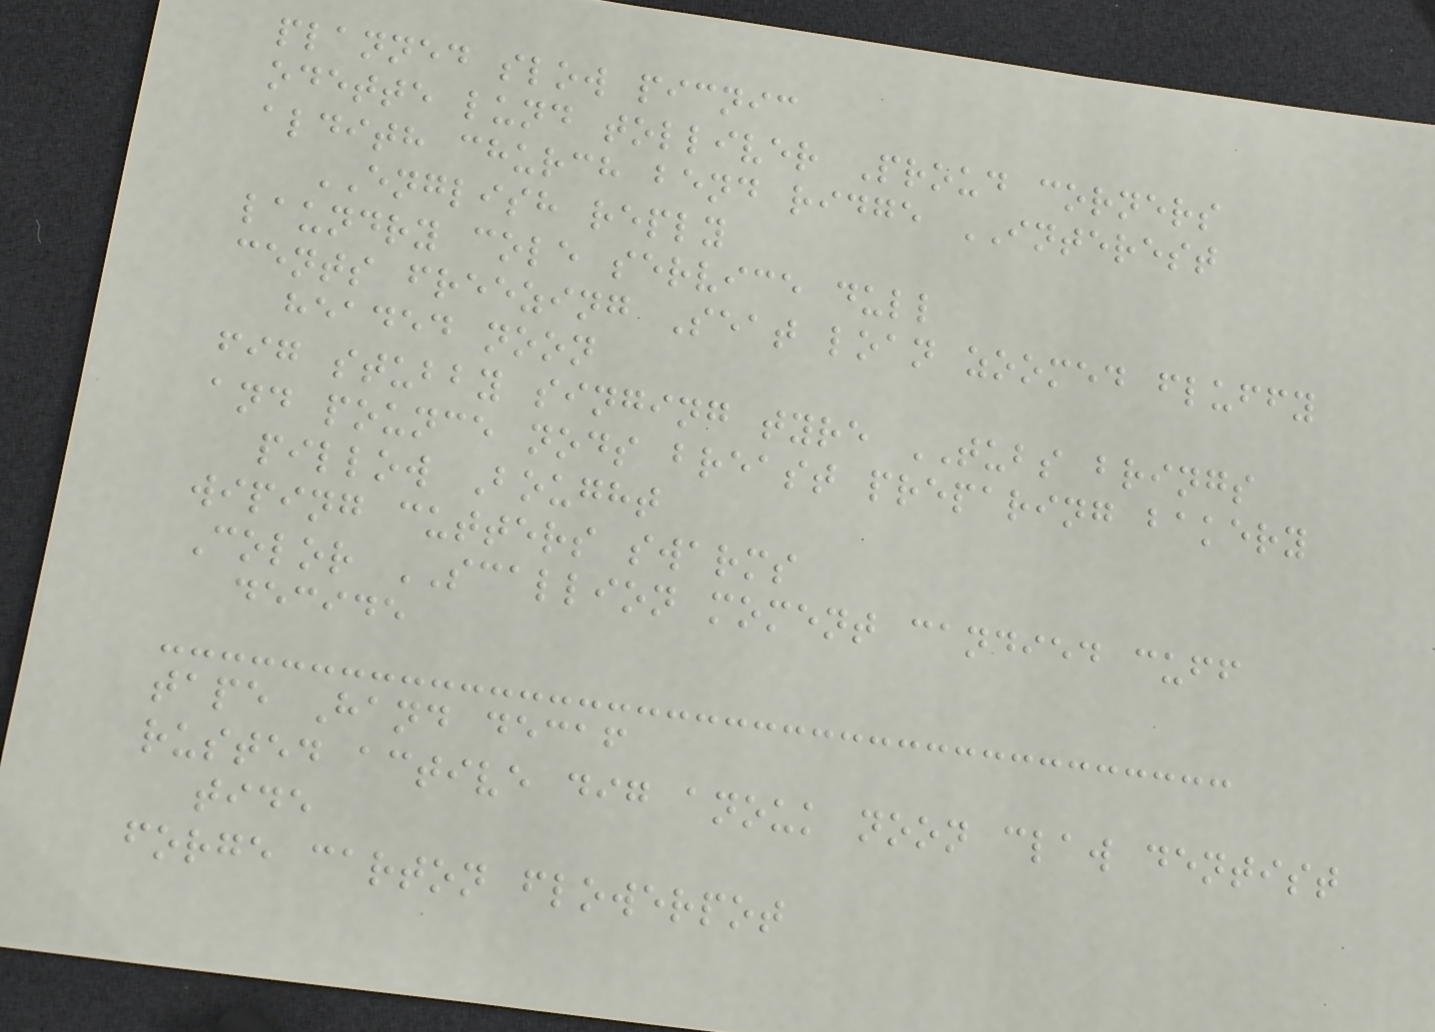planned slow picnic
odette lund tolliver Proud corners
aldith church bend ridge INTEREST
ENGLISH reply
laundry cole service dull
cents freezing Seat loan zoomed fluffy
headed noon
fig stubby singing tyre TUBS brings
and pounce nods breast preparing bakery
pillow Bought
wiping cutters swarms
Color SCALLION moment candied cuff
decide
tape Hand decaf
rusted active dig anouk noon claw dentist
tide
forge carton flowerpot
